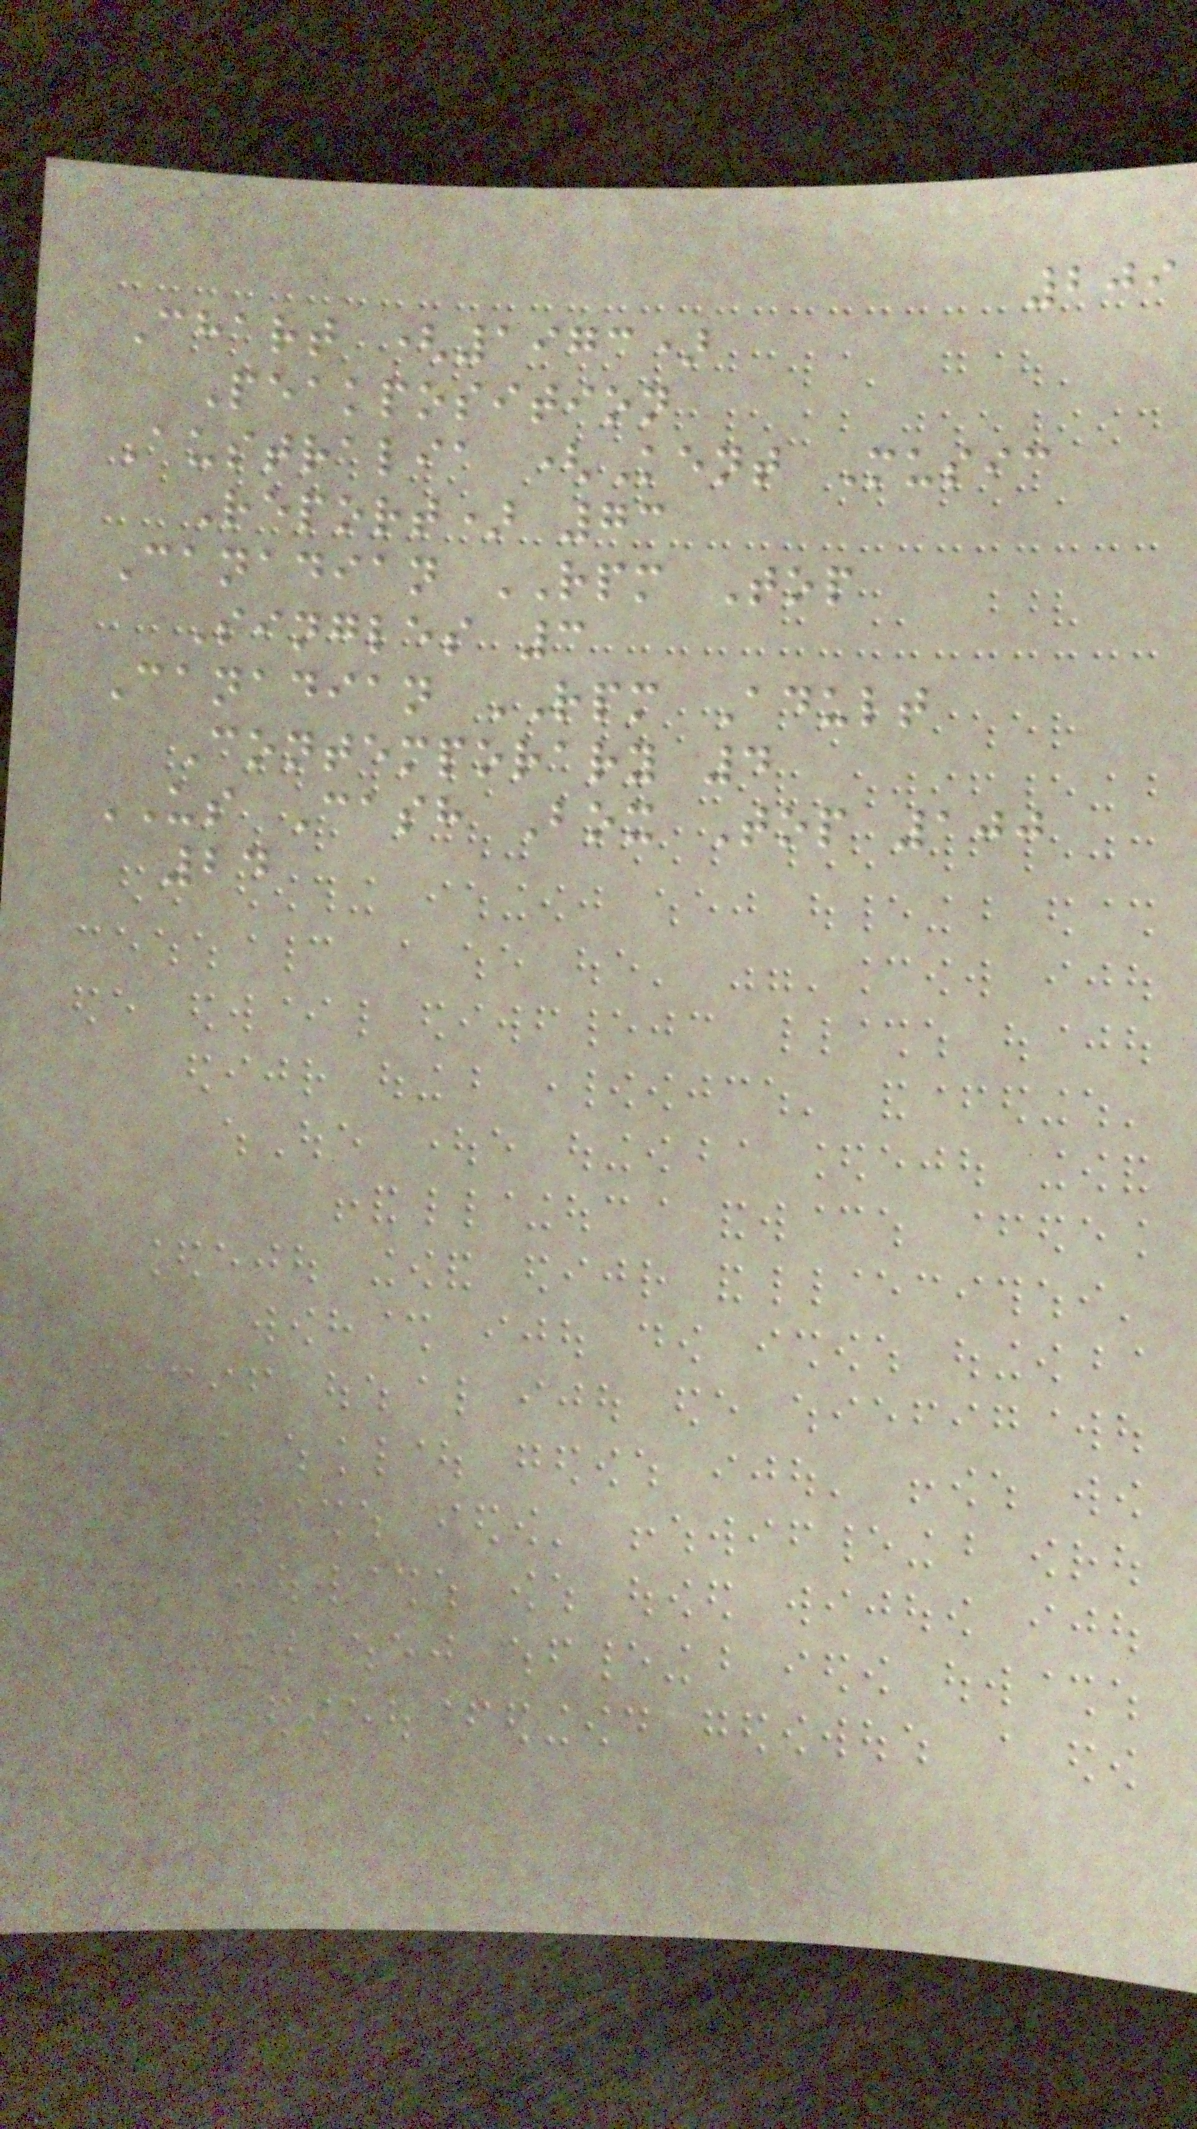209
Chart (1973)
Peakposition
Australia (Kent Music
Report) 73
Canadian RPM Top
Singles 3
Canadian RPM Adult
Contemporary 4
US Cash Box Top 100
24
